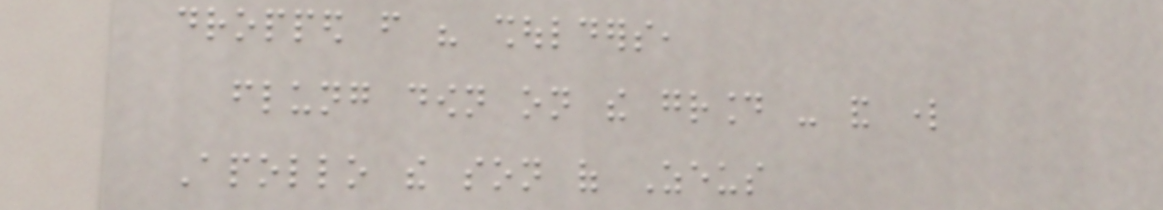dropped from his shoulders,
flung down on the ground - and lord
Apollo the son of Zeus
